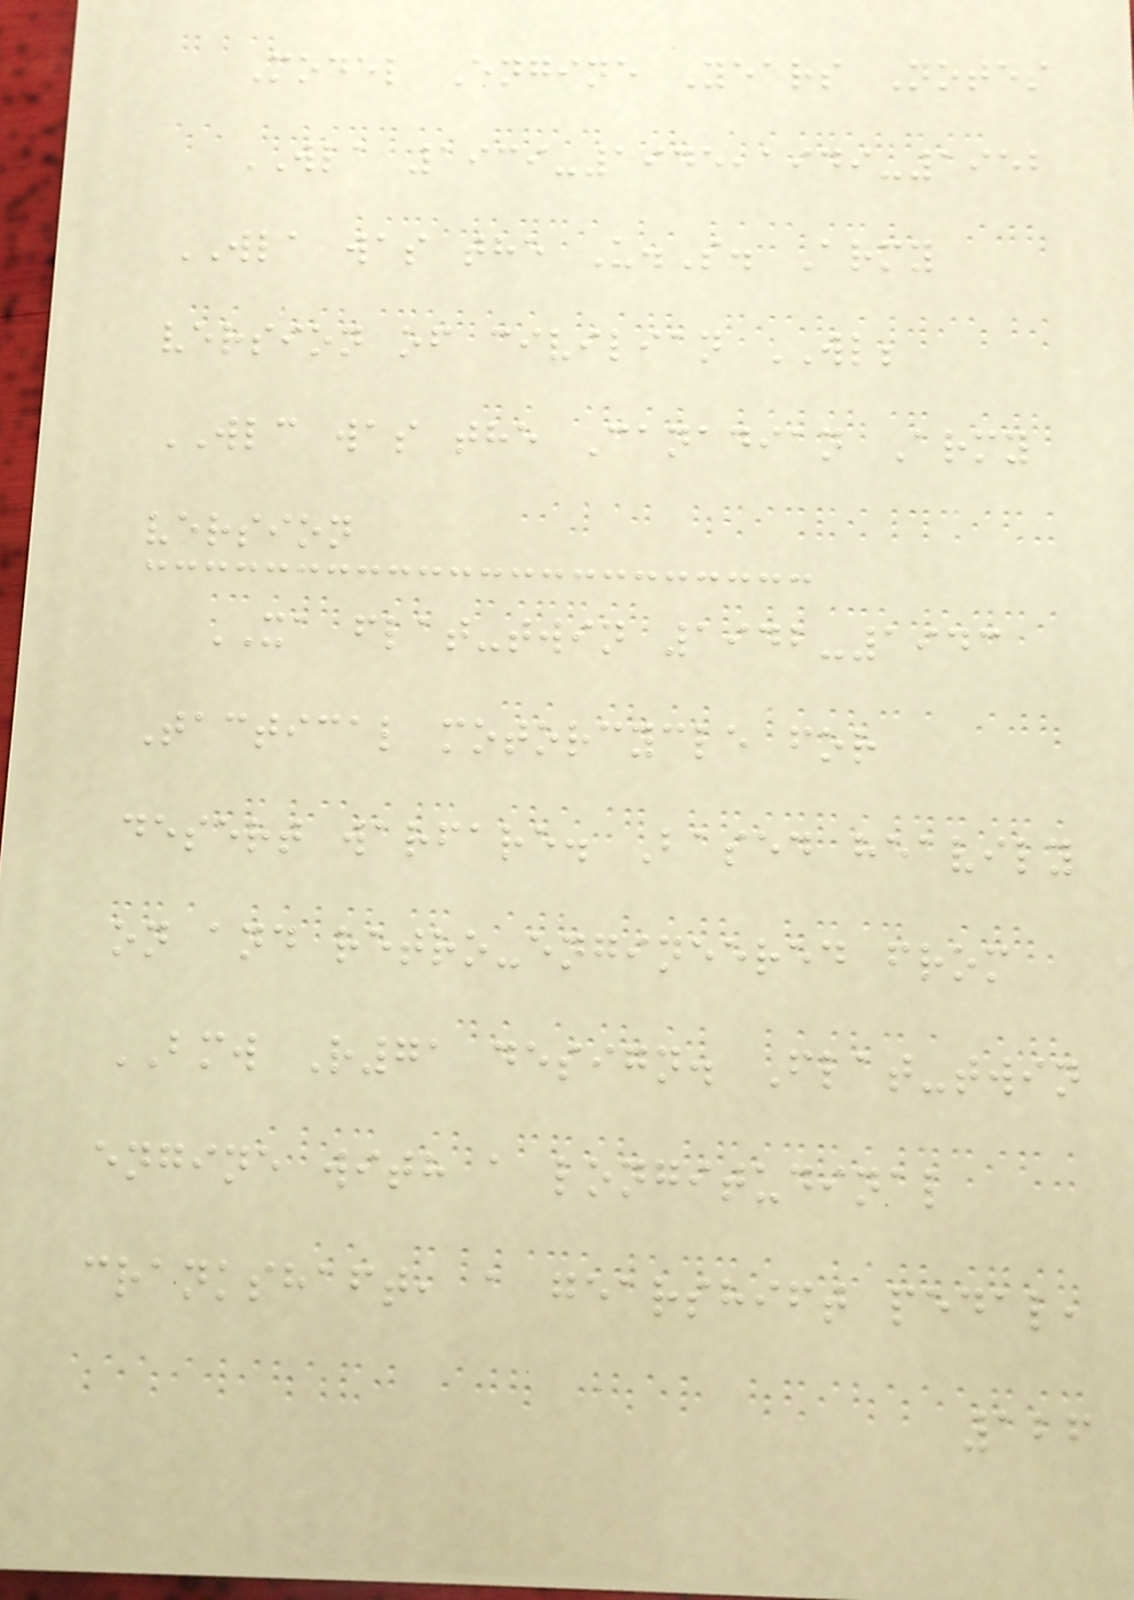Model Engine Years Notes
WLA 1939-1945,1949-1952
WLA was the U.S. Army
version of civilian WL;
WLC was the Canadian Army
version
XA flat-twin 1942-1943
Tactical motorcycle for
desert warfare. Based heavily
on and retro-engineered from
BMW R71 design. Flat-twin
engine with a longitudinal
crankshaft, a gearshift pedal,
126
